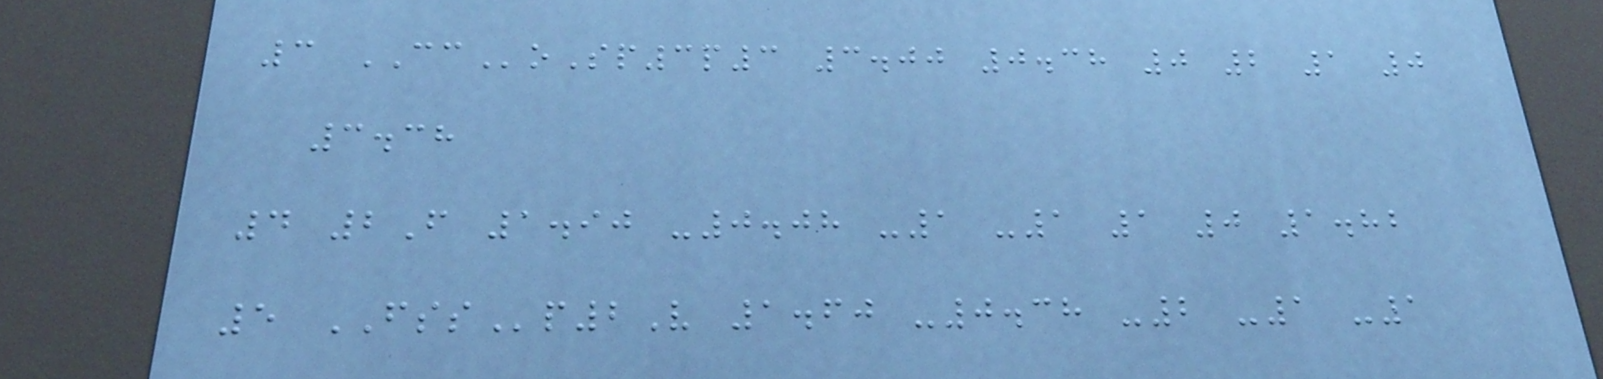3 CCoSp3p3 3.00 0.38 0 2 1 0
3.38
4 2F 1.90 -0.08 -1 -1 1 0 1.82
5 FSSp2V 1.60 -0.38 -2 -1 -1
